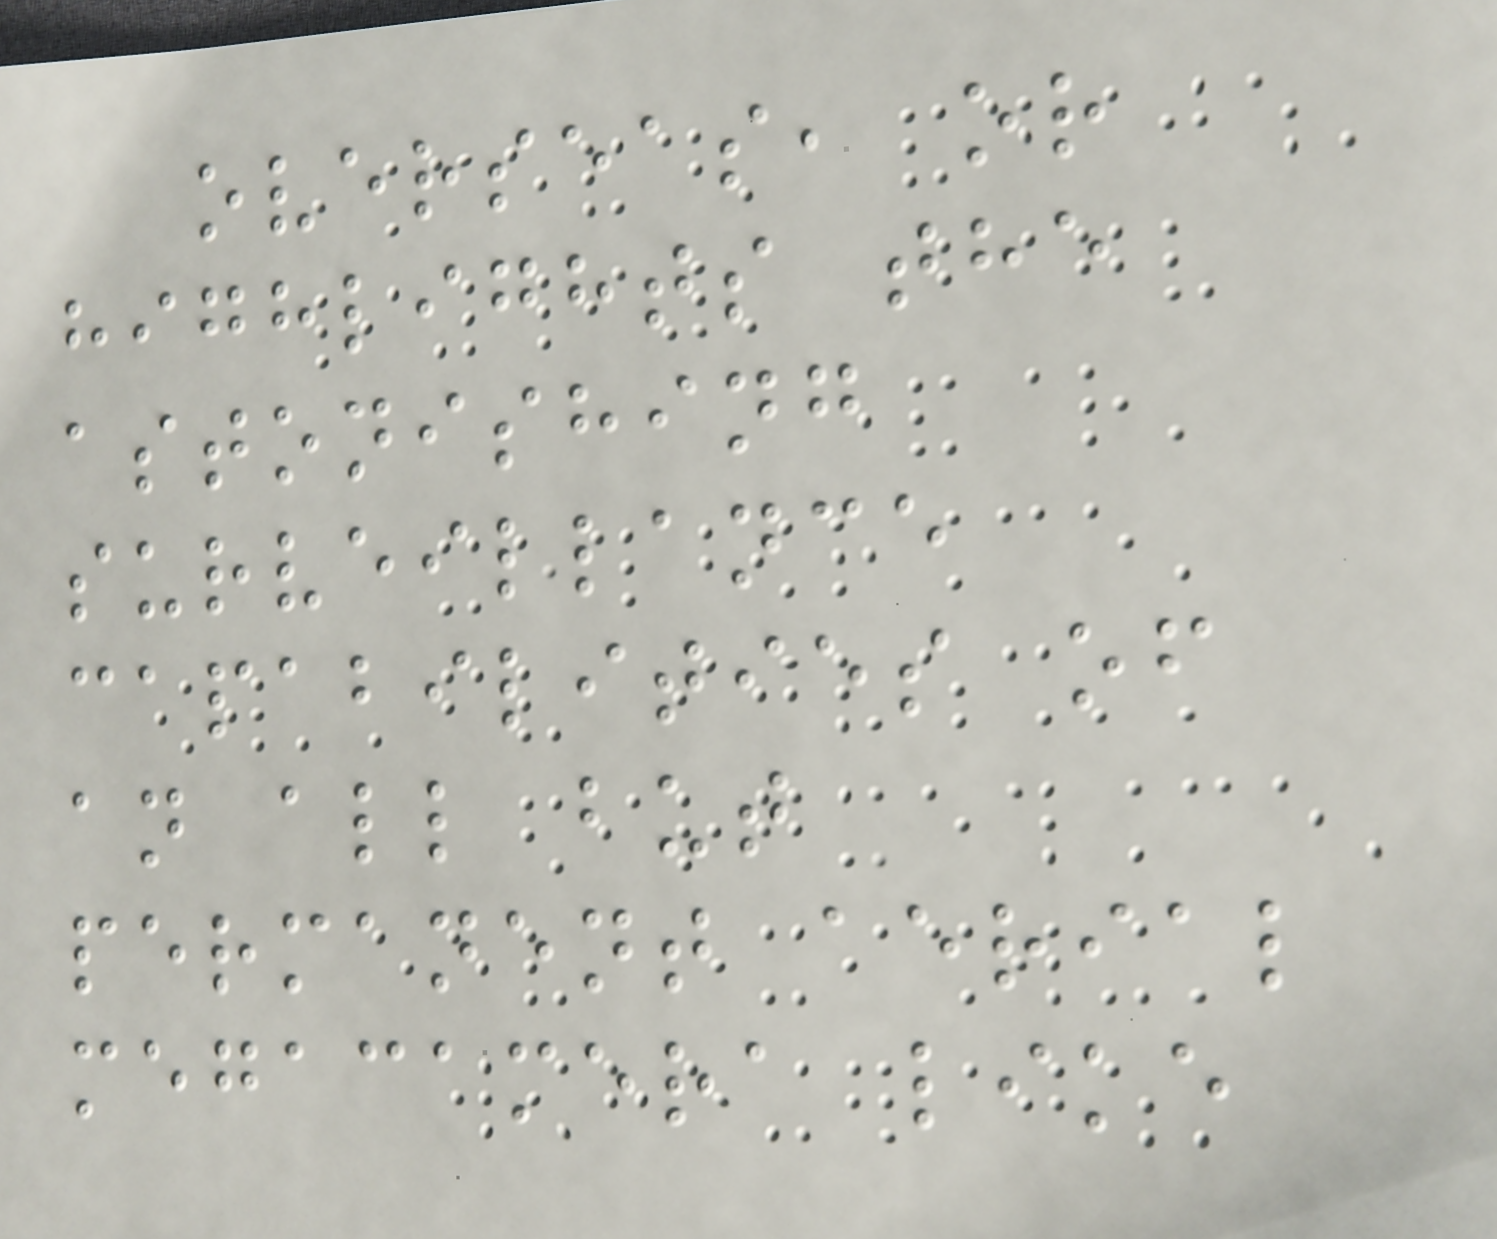overseas, or
highlights the
astonishing
surveillance
capabilities of
an all but
permanent aerial
megacamera like
